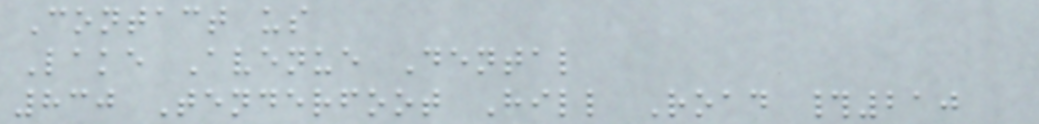Contact us
Lake Avenue Dental
830 Tenderfoot Hill Road #210
